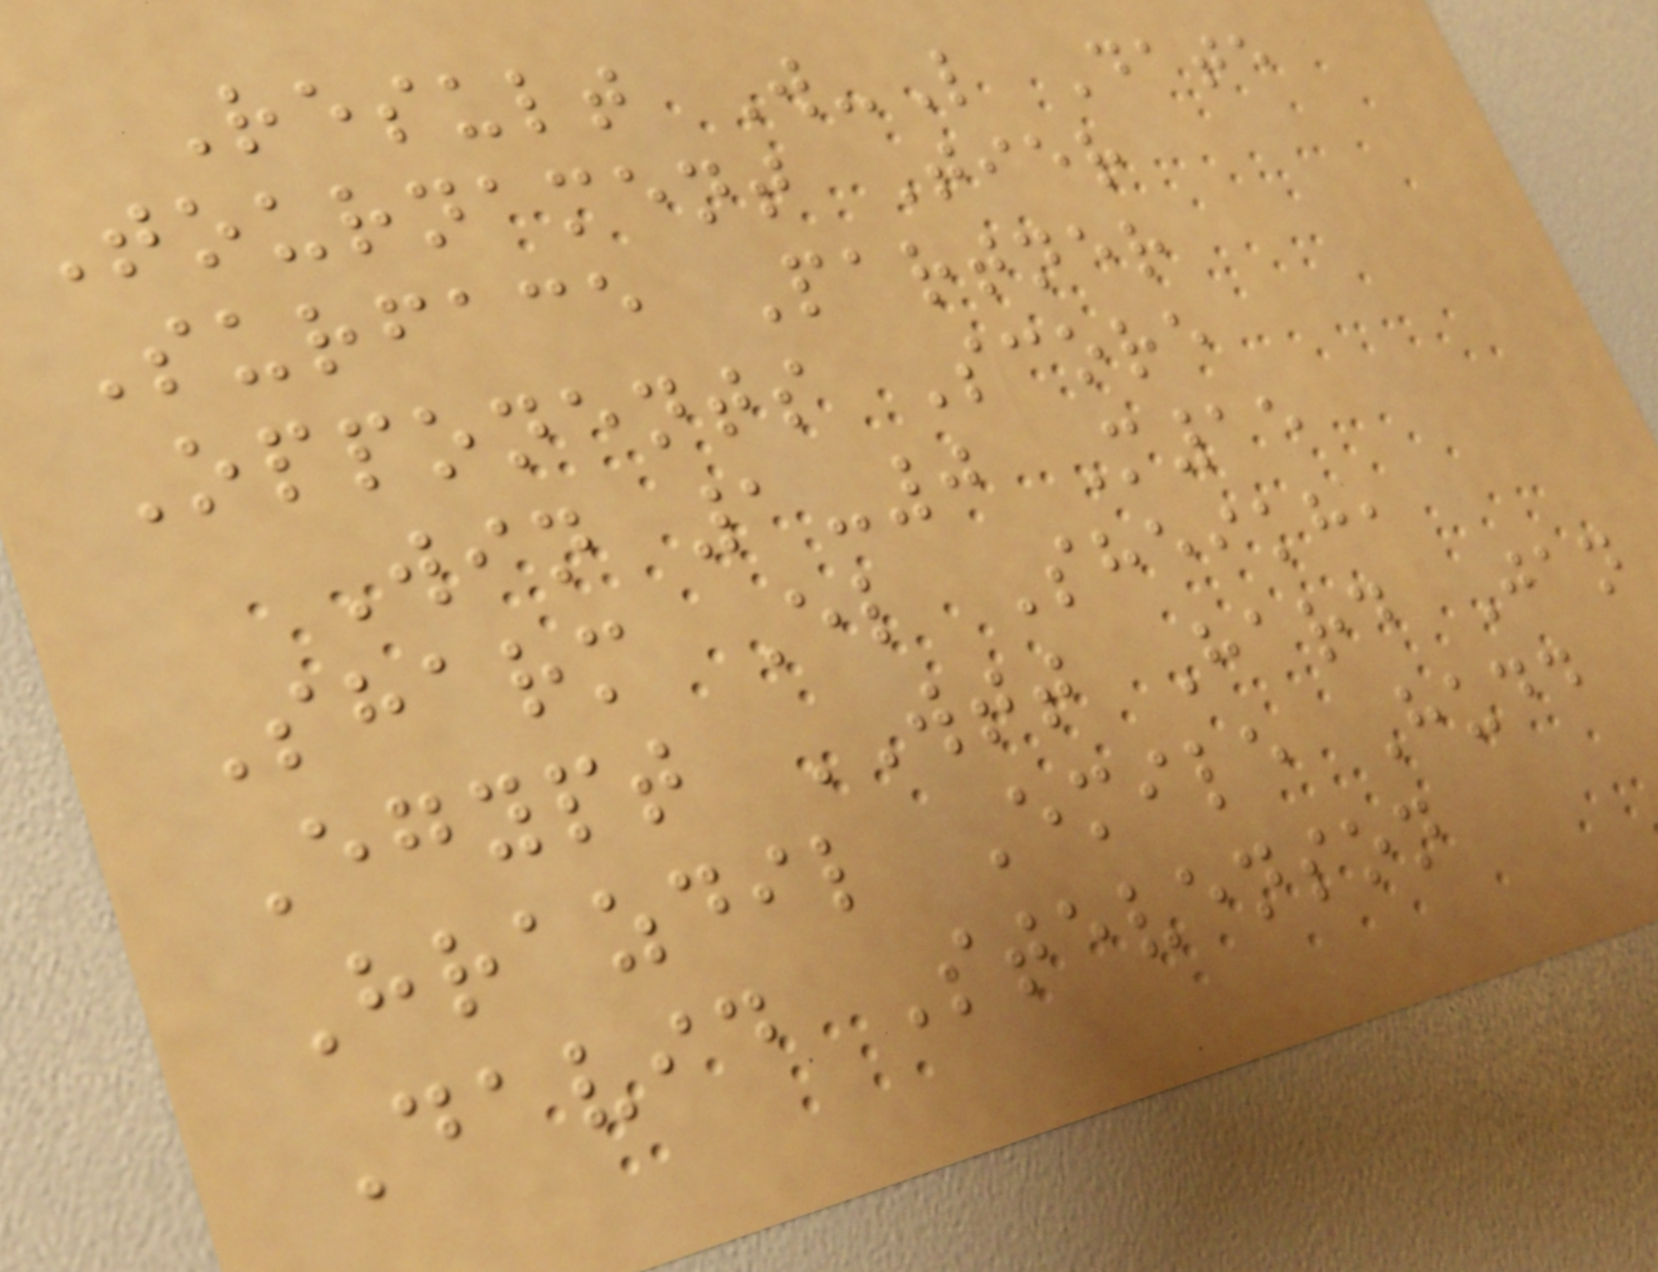Result W-L Date
Tournament Tier
Surface Partner
Opponents Score
Win 1-0 M15
Sharm El Sheikh,
Egypt WTT Hard Jan
Hrazdil Emile Hudd
David Stevenson
